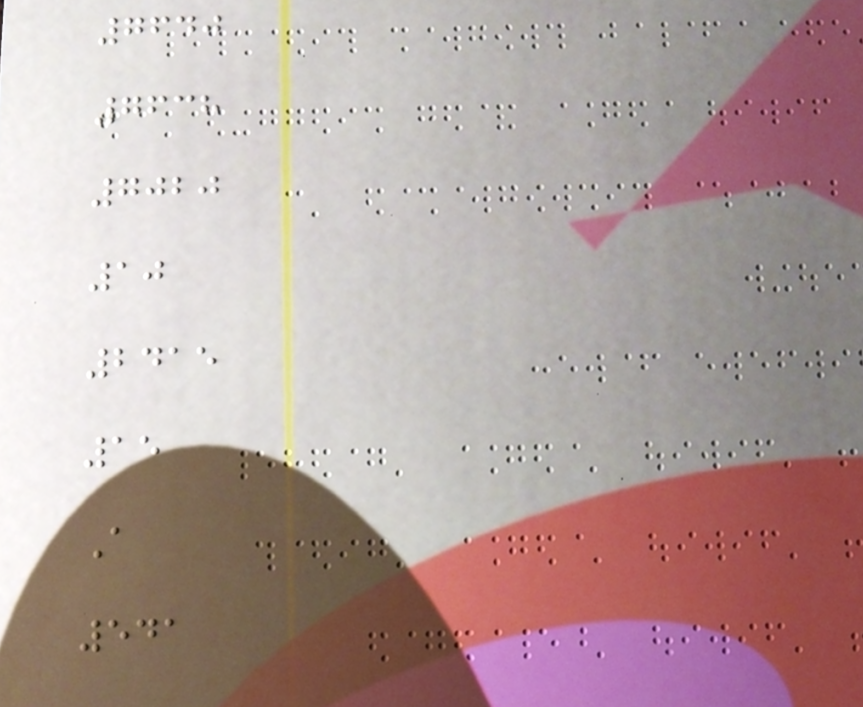7640
7638
7020
10
2415
15
A
541
